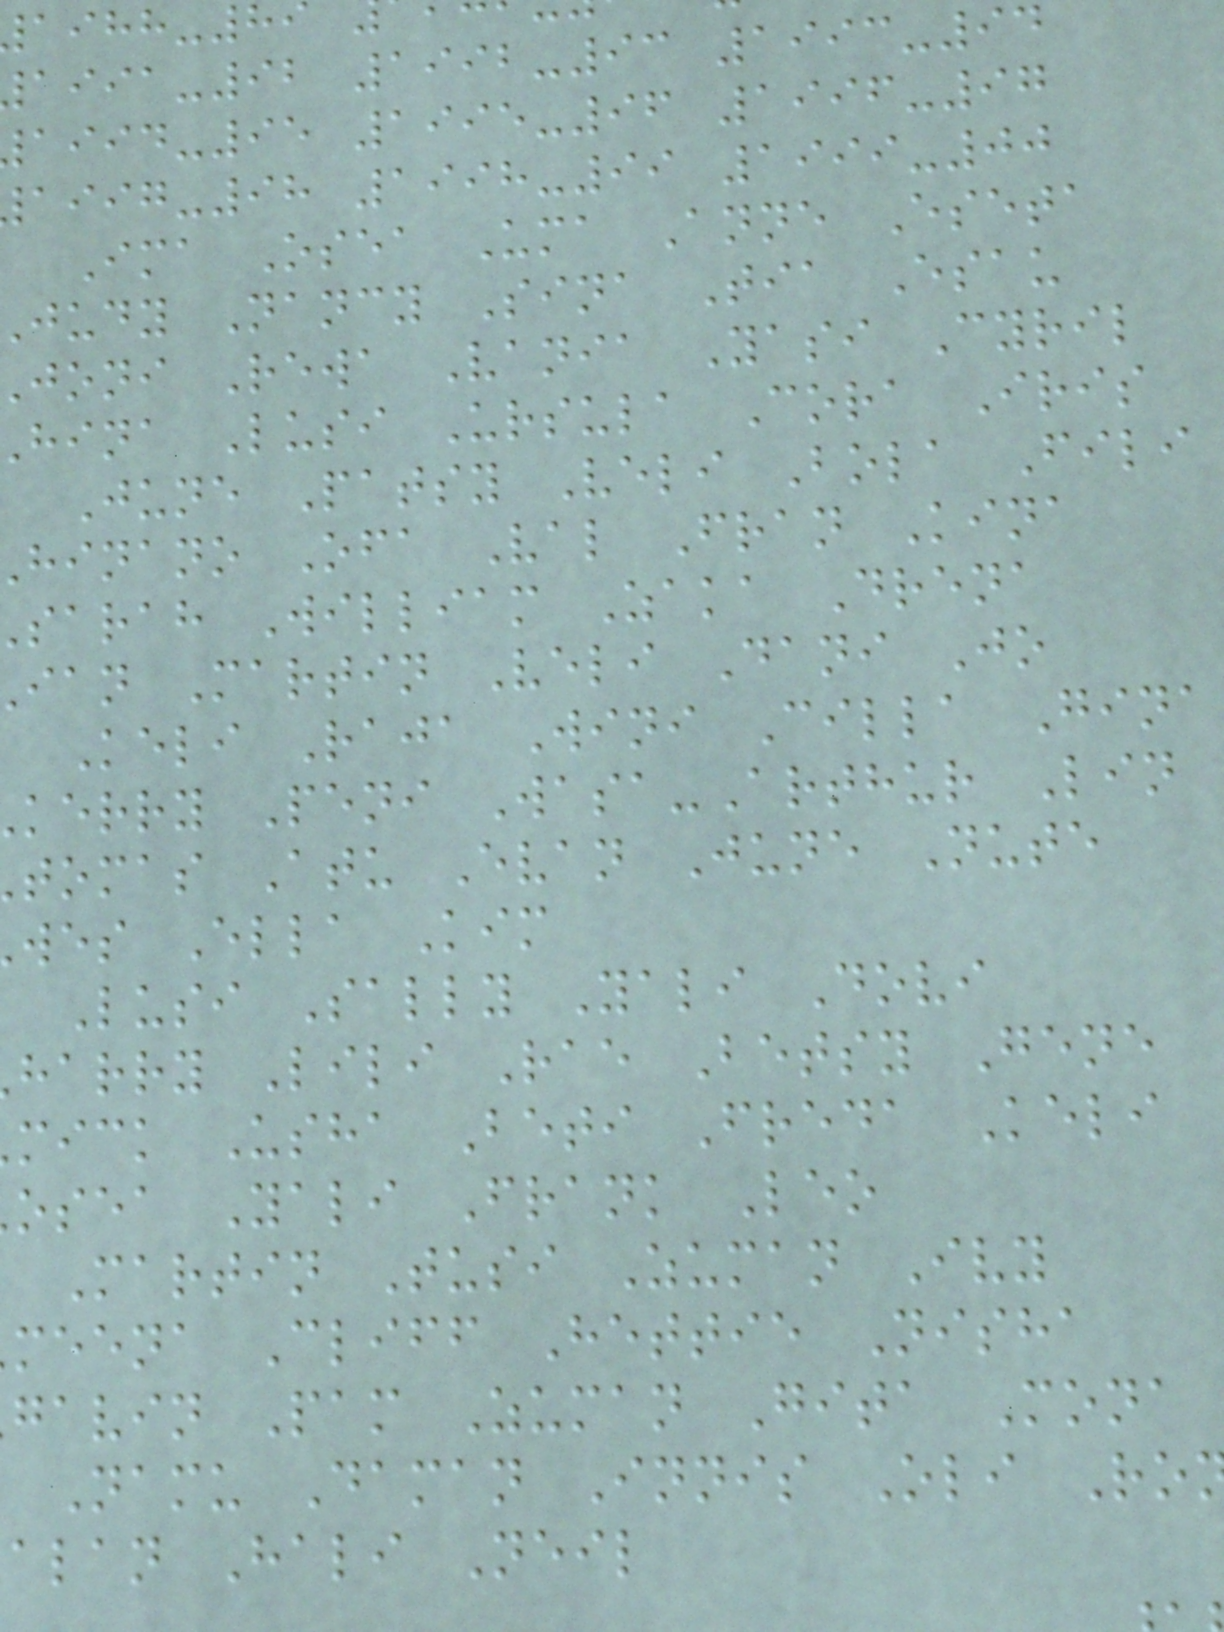-92 1992-93 1993-94
-95 1995-96 1996-97
-98 1998-99 1999-00
Ima Osea Uma Anne Eseta
judy Nancy Sina Tia Esau
joni Rewa Vania Yasi Cyril
hina Lusi Ursula Cora Iris
June Patsy Veli Bola Fili
hinano Ofa Val Fran Kina
sarah William Zaka Drena
ian Martin Veli Dani Jo
Keli Raja Wini Cilla Gina
kerry Peni Wasa-Arthur Lin
tomas Atu Evan June Nute
wes Ella Kim
Lusi Sally Yali Dovi
harry Lili Rae Betsy Gene
mick Usha Beti Freda Keli
osea Yali Frank Leo
Martin Tusi Zuman Ivy
meena Cliff Hettie Nisha
gavin Pam Zuman Gita Mona
Namu Daman Innis Oli Ro
alan Hali Neil
